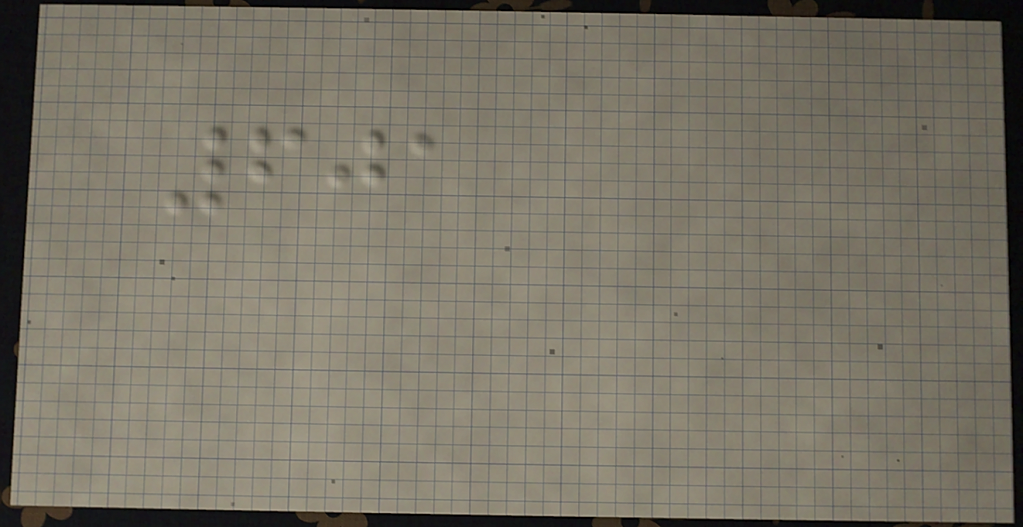601
